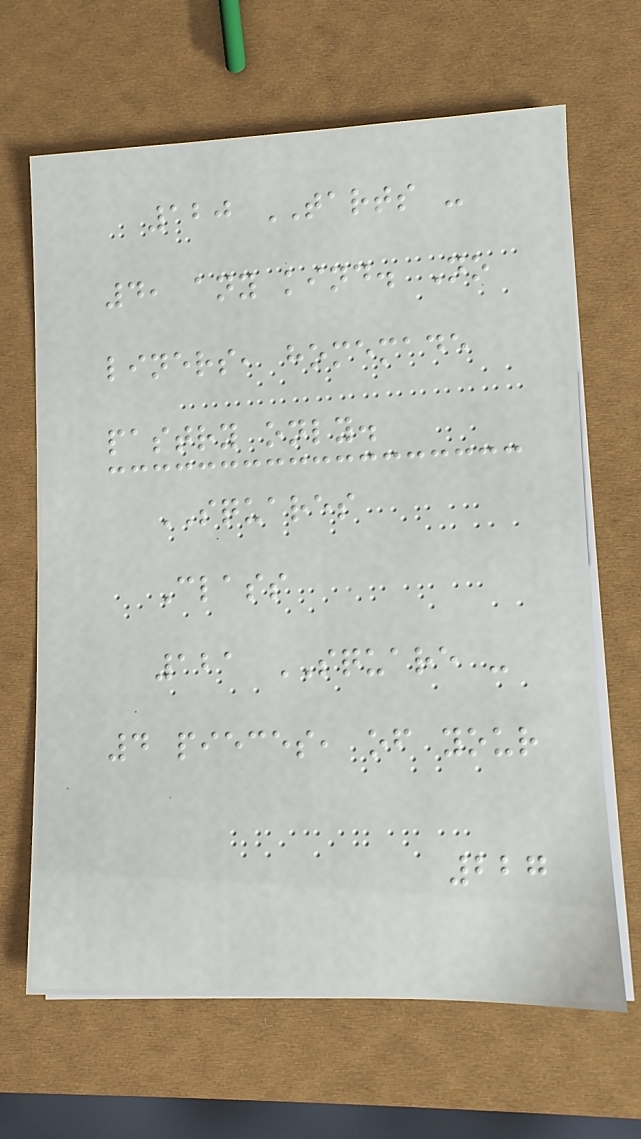120 TARTS -
4, any kind. No
liners, homemade
pastry only.
SQUARES
Class
121 SQUARE -
4 pieces, of your
227
